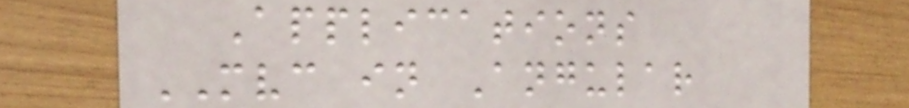Applications
MVC in Angular
